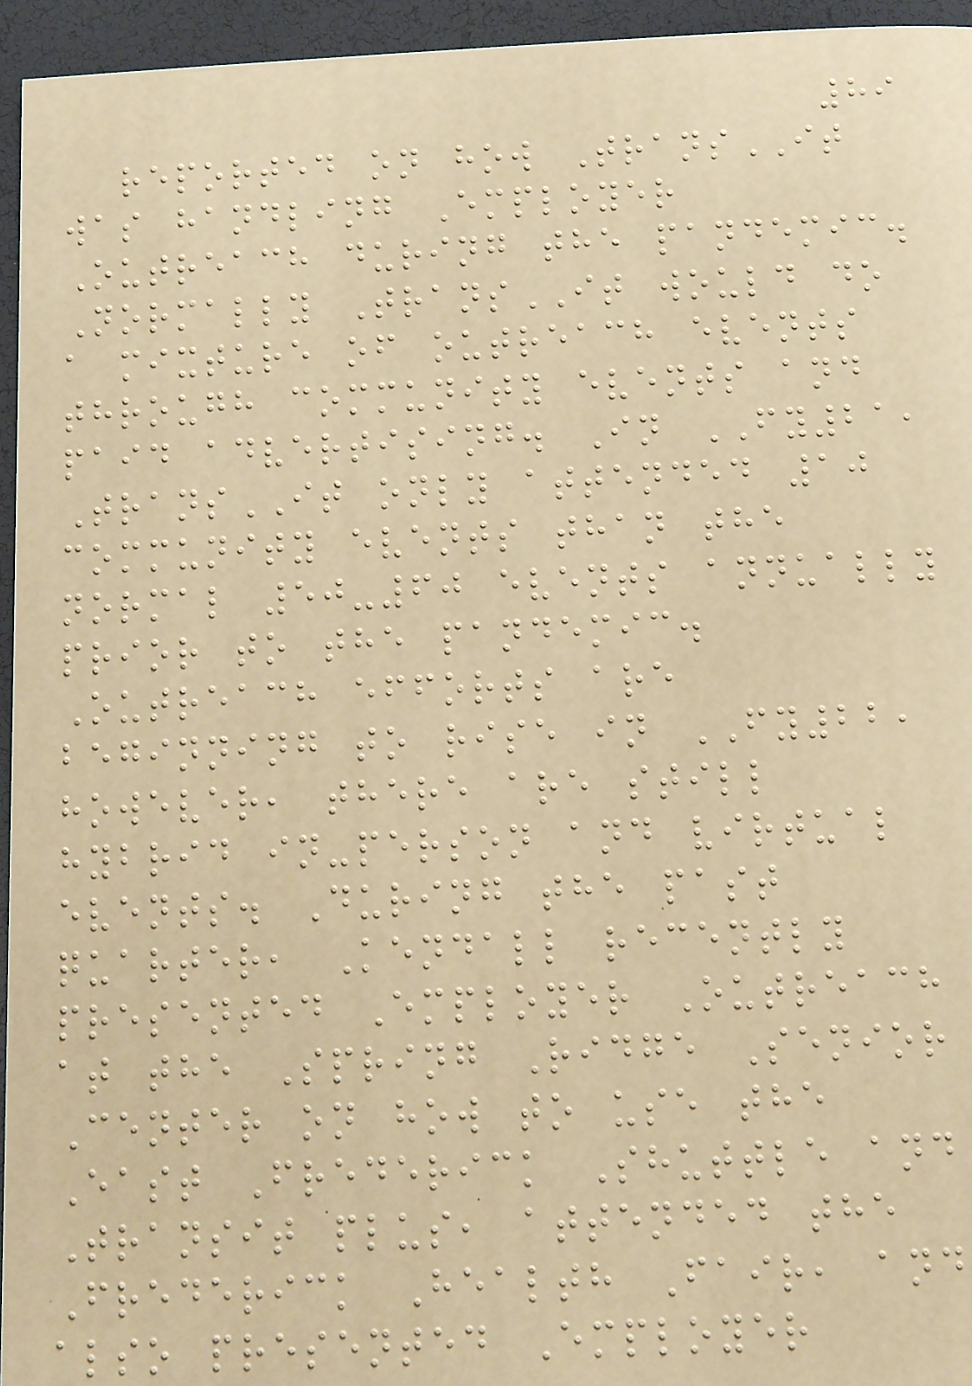89
reported on how TransIT
was handling Employer
Outreach during the pandemic.
Normally TransIT would do
a mixture of outreach events
through community events and
paid advertising. In FY21,
TransIT only attended 10
community events than the
normal 50-60 events annually
prior to the pandemic.
Outreach efforts are
beginning to rise in FY22,
however, there are still
hybrid in-person and virtual
events. During the past
quarter, Kendall recently
presented Employer Outreach
at the Spring Ridge Senior
Center on how to use the
East Frederick Shuttle and
Transit plus, attended the
Frederick Health Fair, and
also presented Employer
